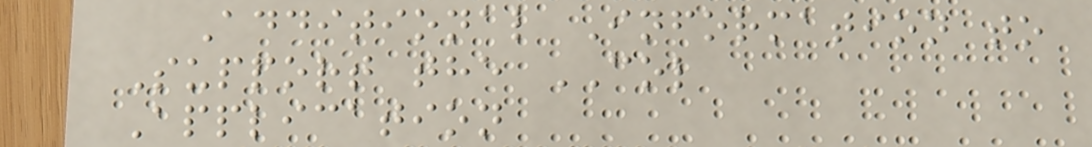Additional Information to
Support the COL
Application
